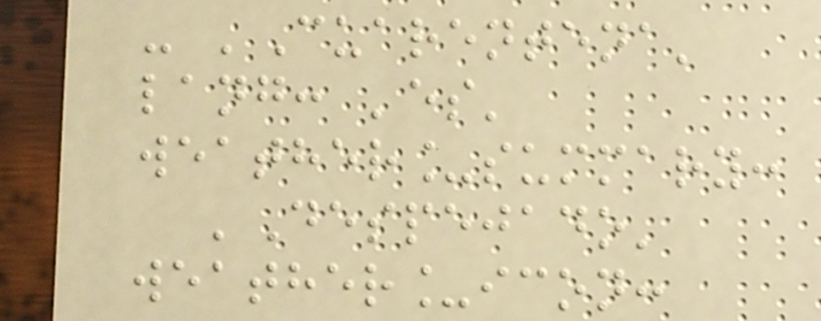- 'Cuarentena'
lang: 'es'
weather_summary:
'Despejado'
weather_icon:
